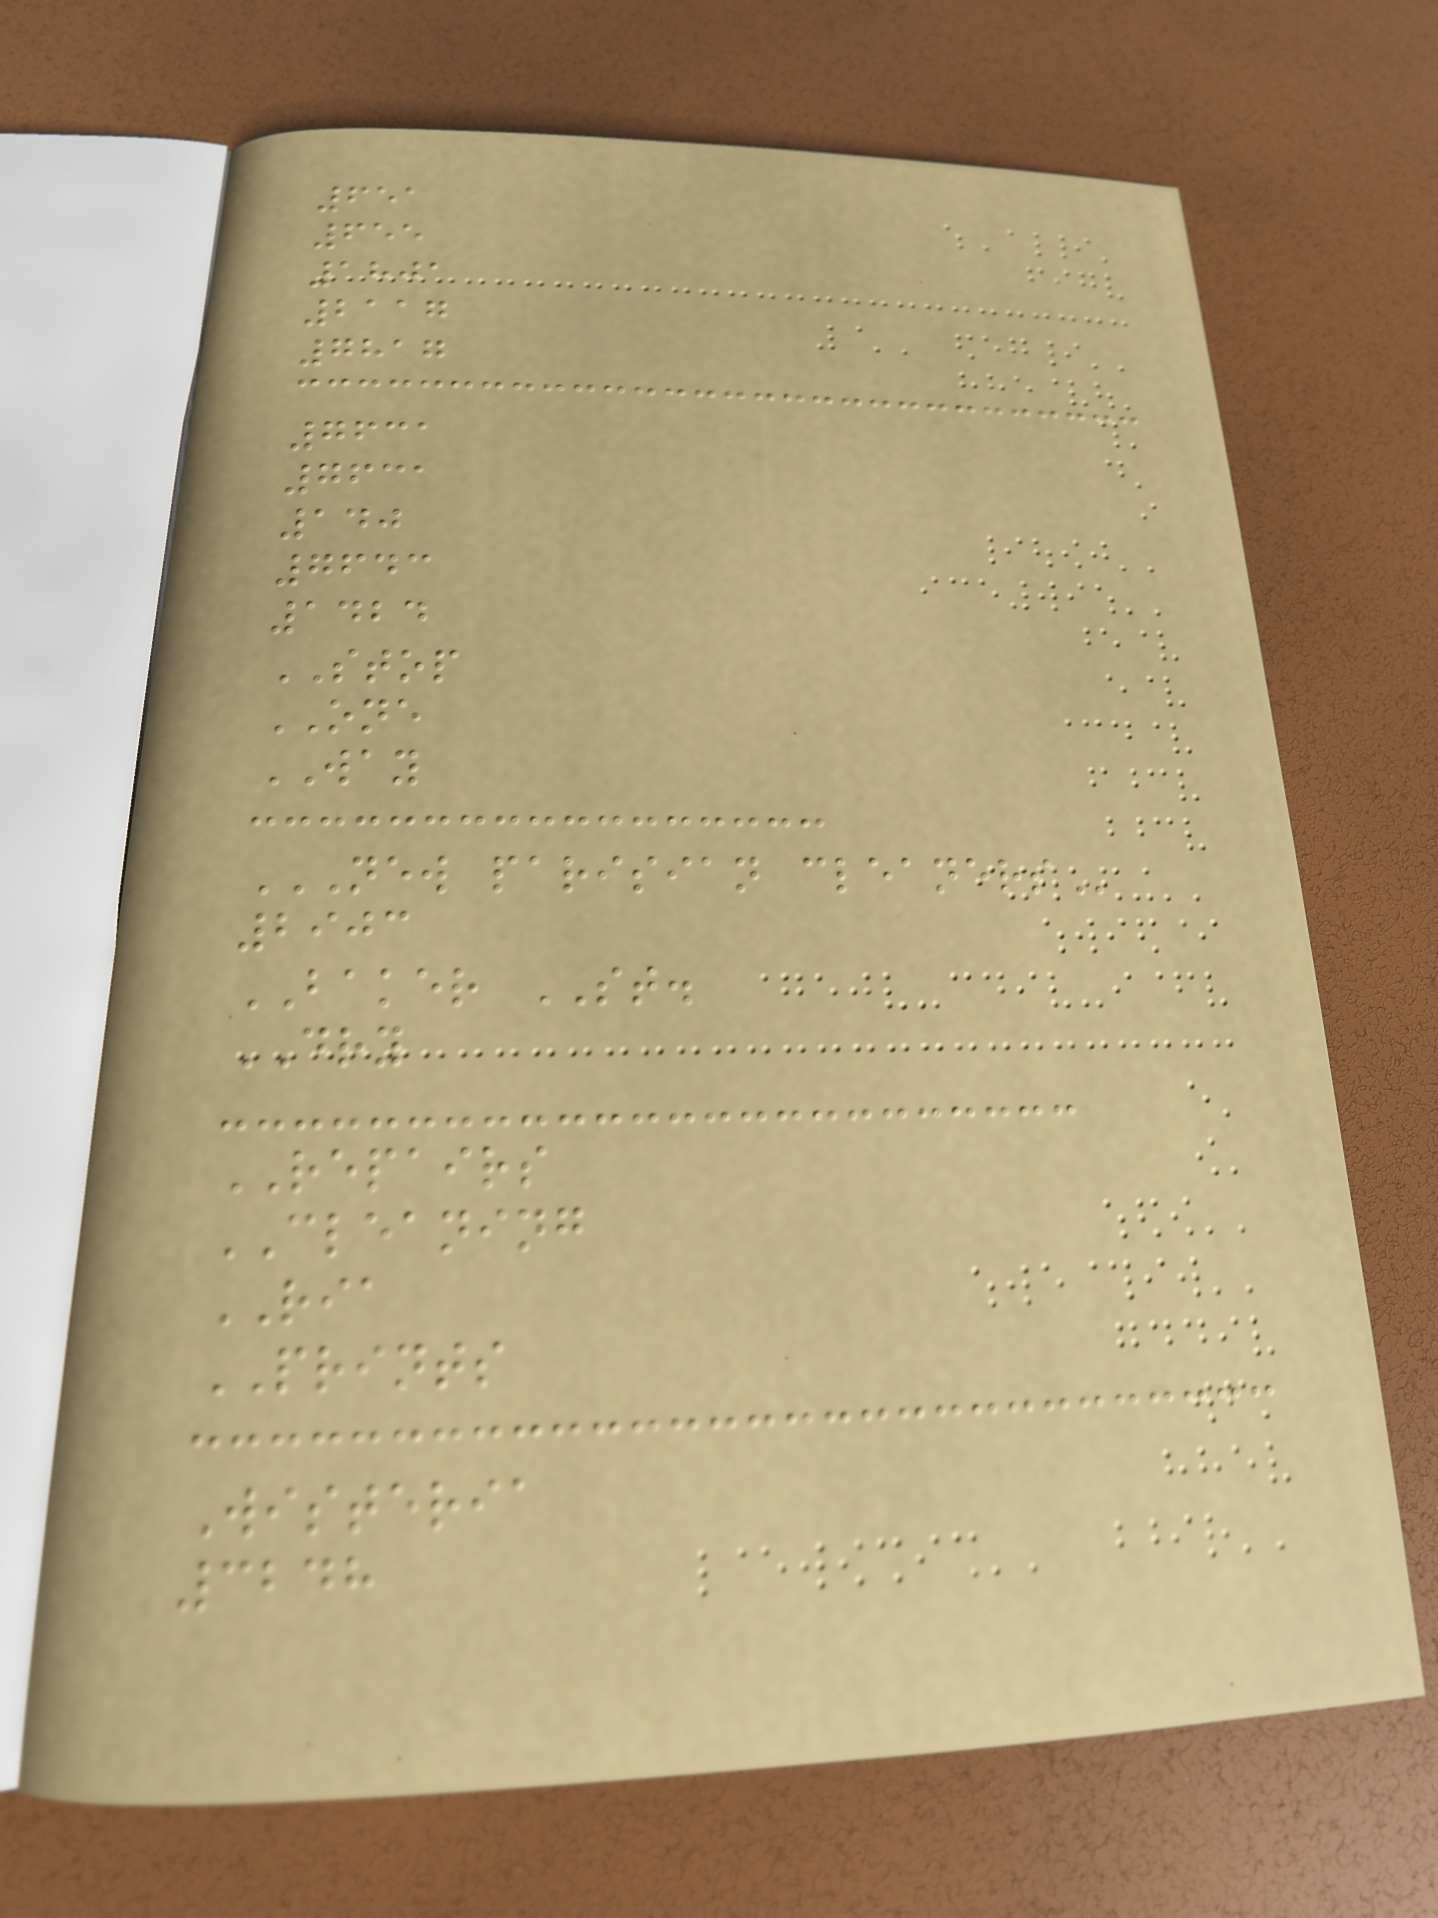651
655
1801
2117
7817
7631
7631
140
7643
1424
STOP
ONE
WAY
NEW PARISIAN CLEANERS
2903
BAKER ST.
DRY
REPAIRS
CLEANING
RIA
PRINTS
Wisteria
3248
